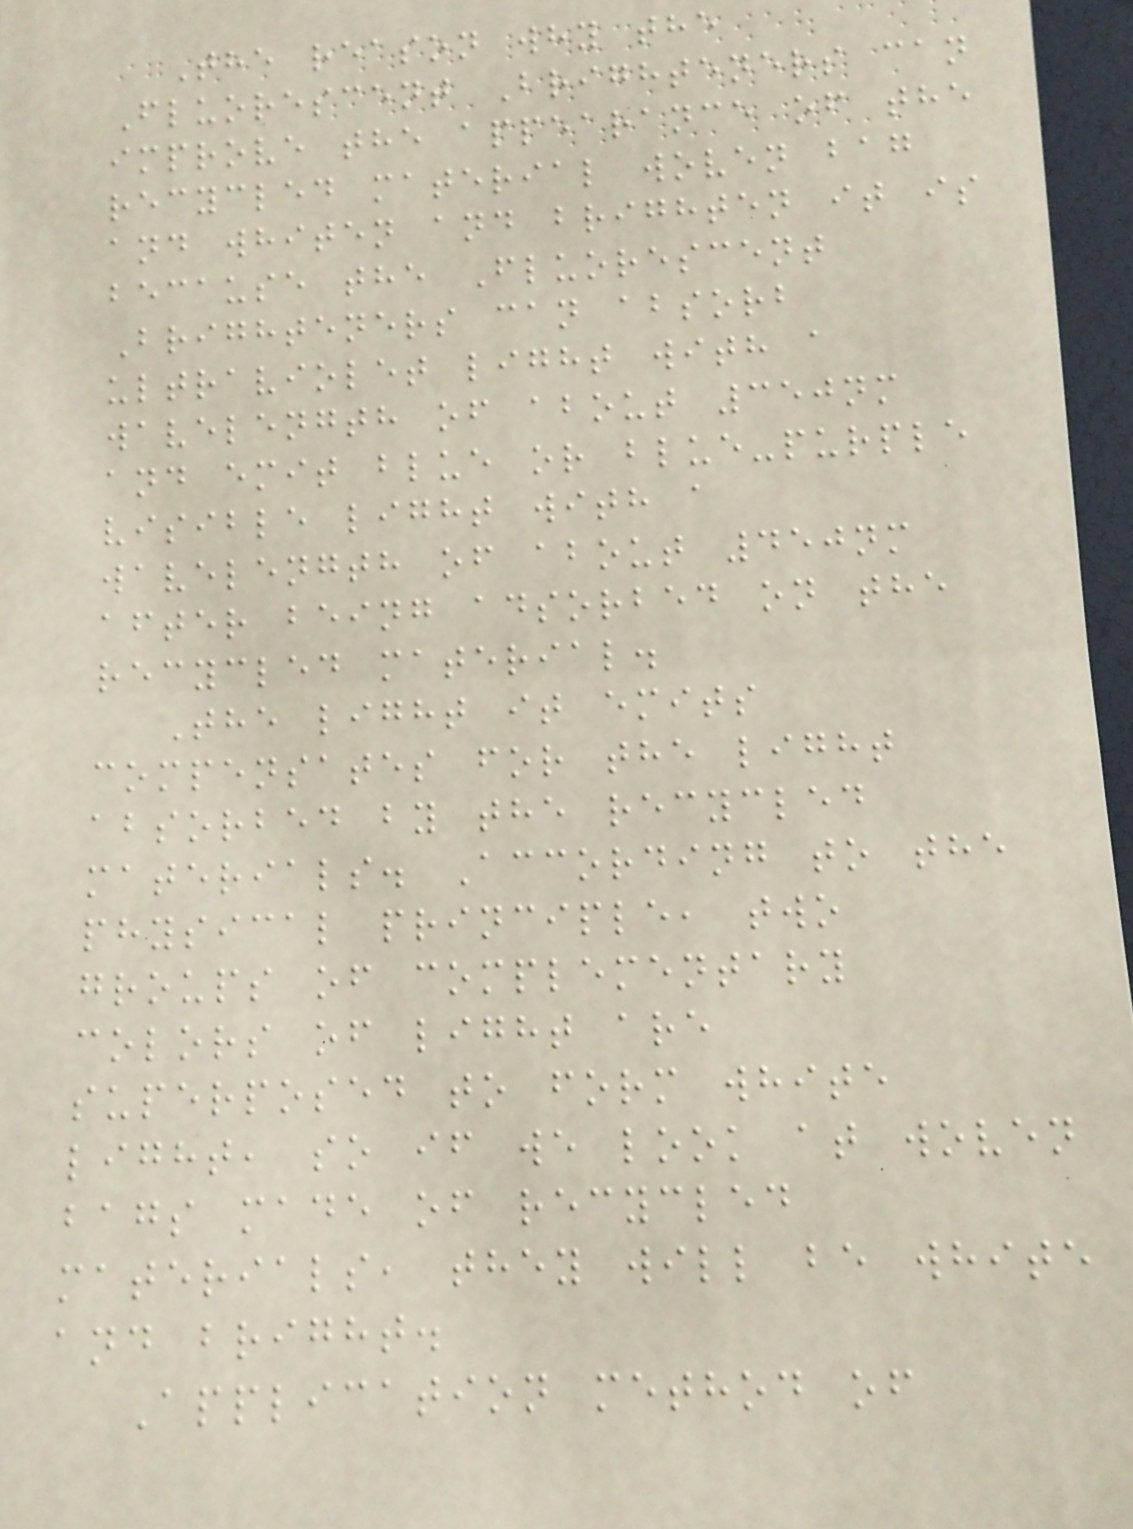The reason why the
Fluorescent Brighteners can
improve the appearance of the
recycled material woven bag
and whiten and brighten it is
because the Fluorescent
Brighteners can absorb
ultraviolet light with a
wavelength of about 350nm
and emit blue or blue-purple
visible light with a
wavelength of about 450nm
after being adsorbed on the
recycled material.
The light it emits
compensates for the light
absorbed by the recycled
materials. According to the
physical principle, two
groups of complementary
colors of light are
superposed to form white
light, so if we look at woven
bags made of recycled
materials, they will be white
and bright.
Application method of
